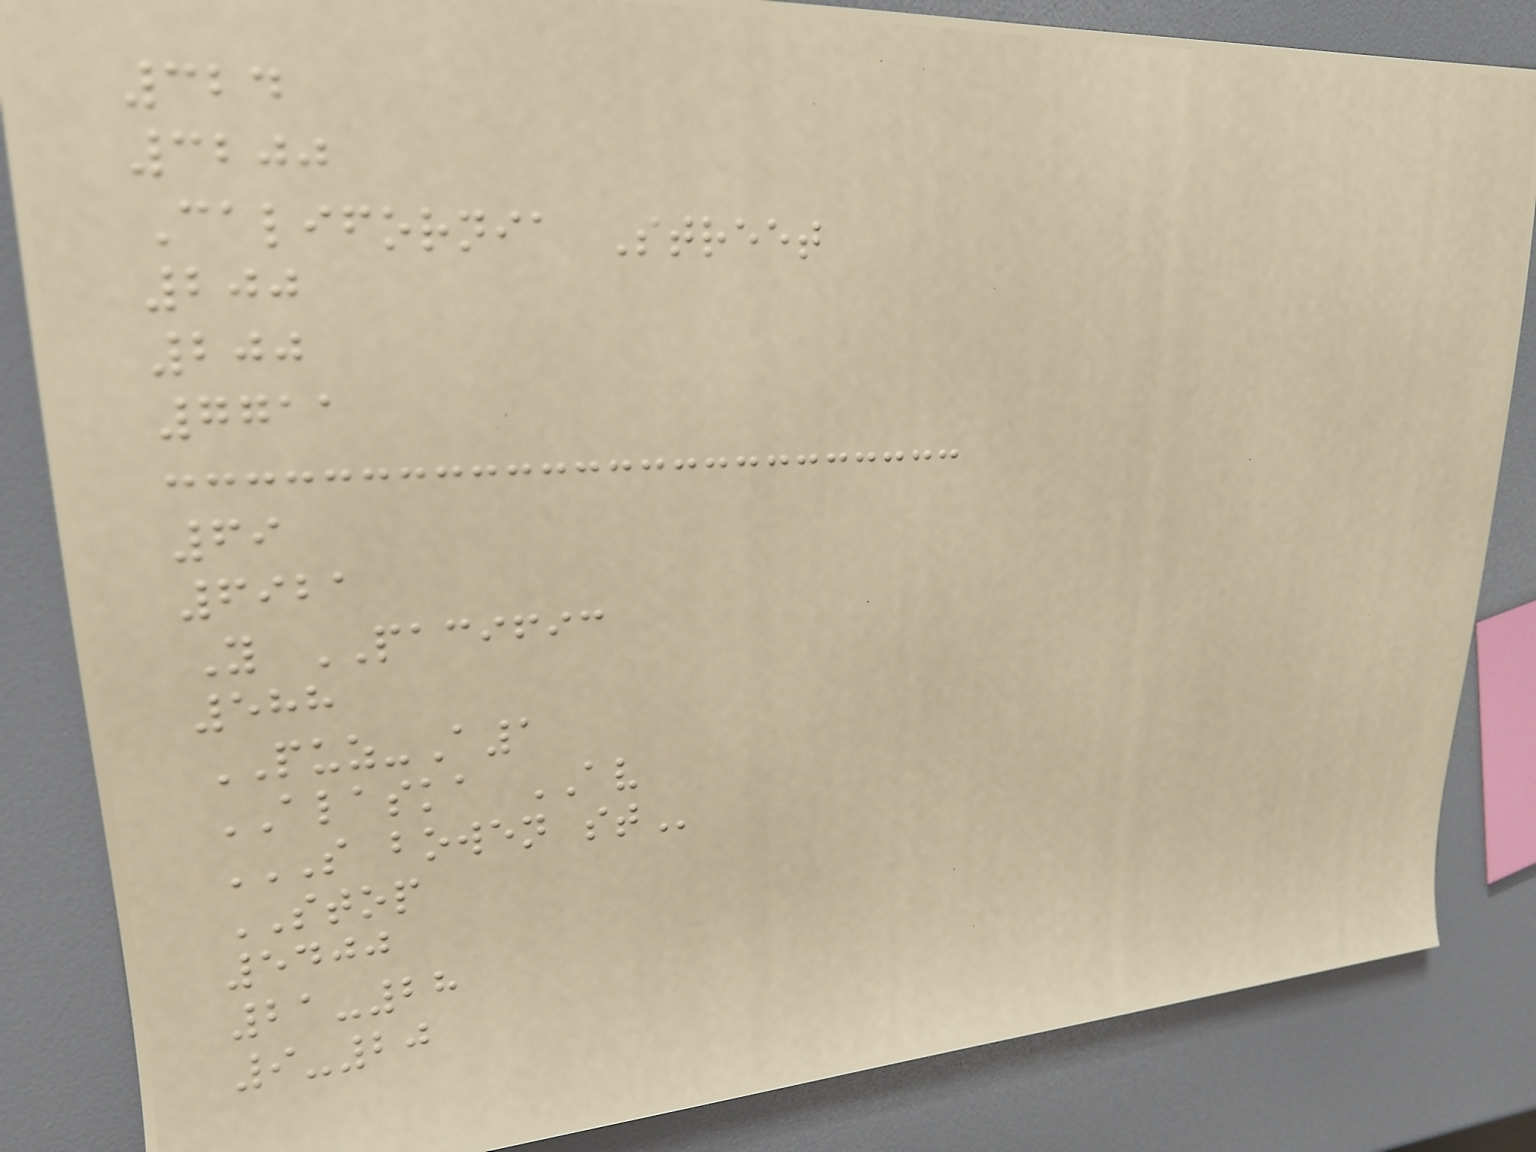324
3200
California Street
200
200
7711
69
6921
Y PACIFIC
588
PUZ-A1
ALASKA AV
S BOWEN ST
STOP
5400
21-28
9-20
